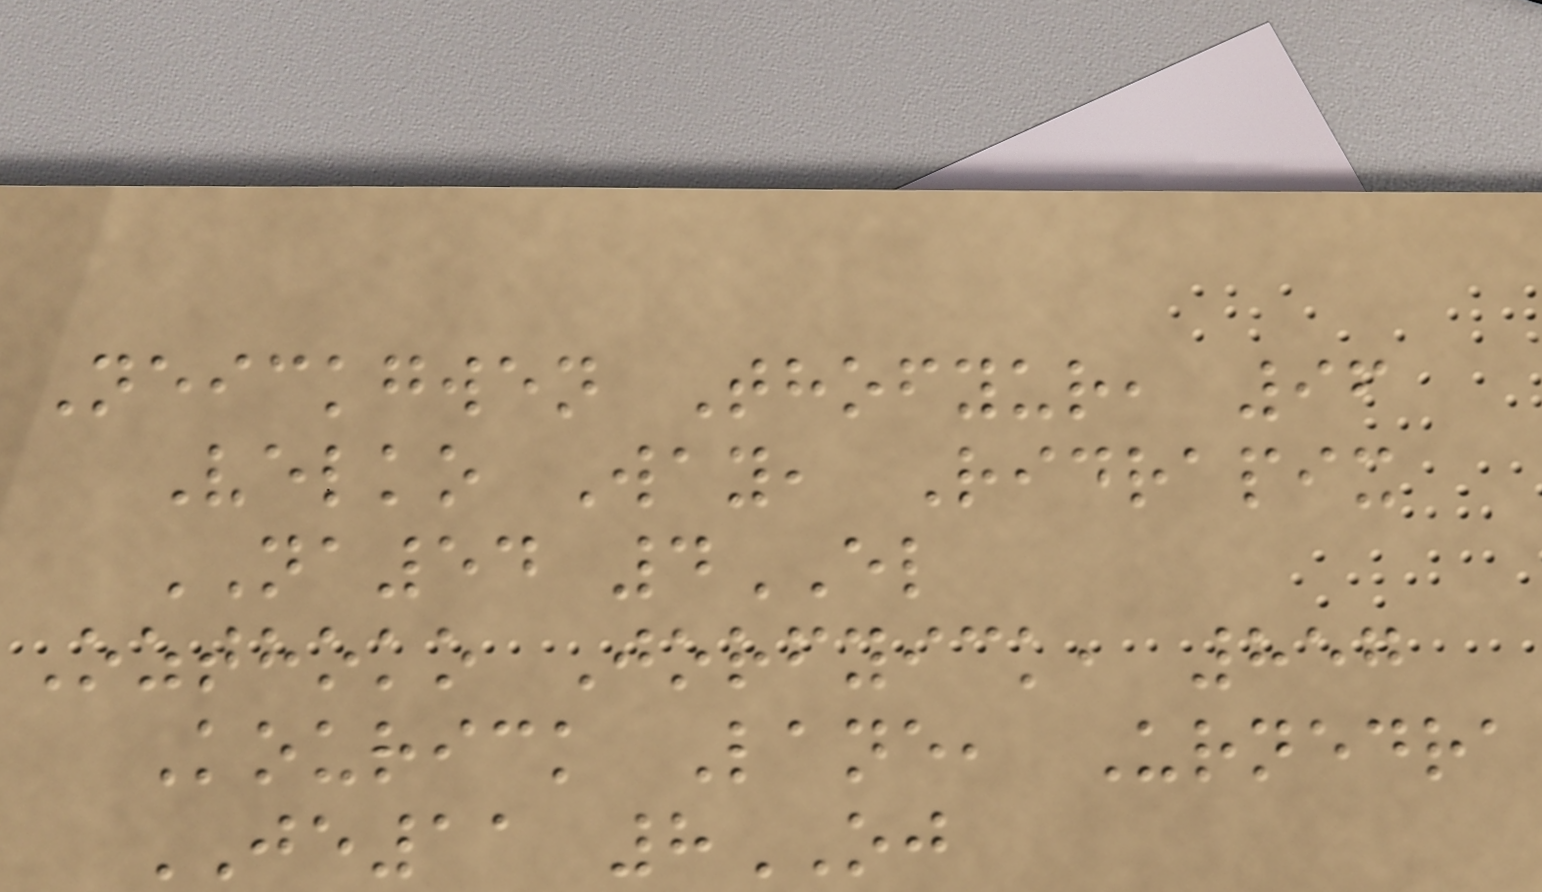Neickgwen Thofyur, 96
Velko Way, Ridrapix
NA54 4EL
Ozthoko Jorfyick, 857
Kourick Lane, Urnedra
JE11 8OJ
